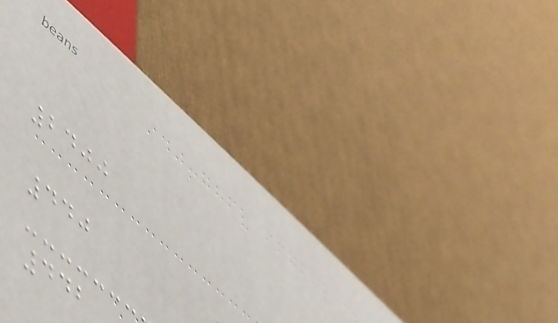2400
440
442
